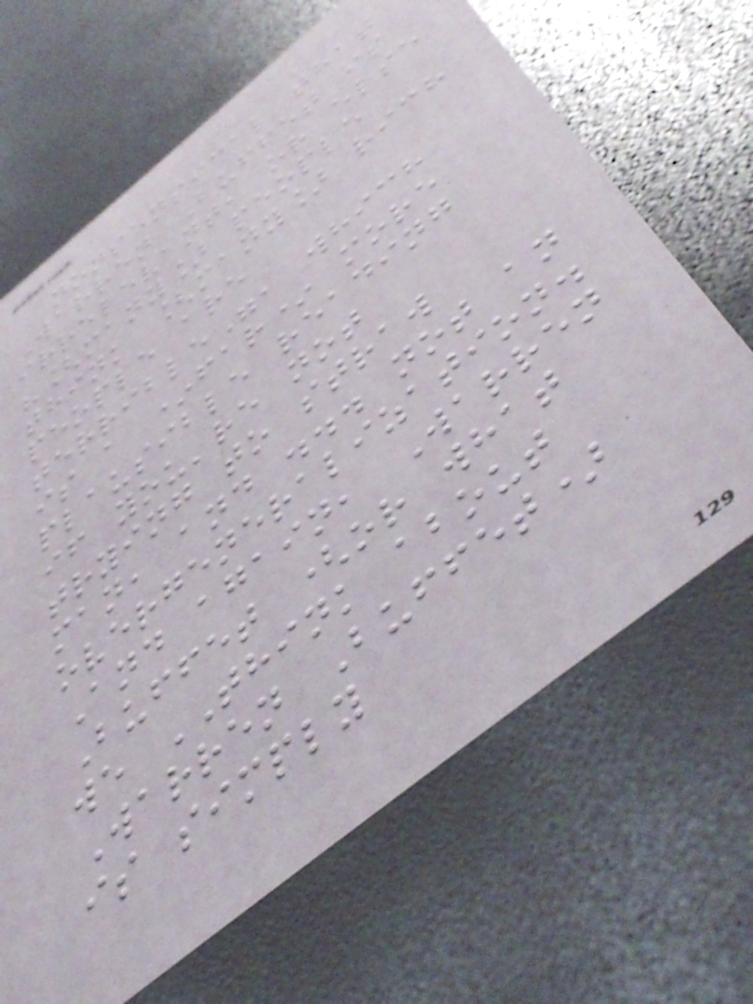nonsensical that
Warren Buffet is
irrelevant, or else
"[many] people
think [many] rich
people are
terrible", which
is a *far* more
plausible reading
if you're not
trying to straw
man, and ... not an
overgeneralization.
And again, Warren
Buffet (or what
we THINK about
Warren Buffet)
is simply
